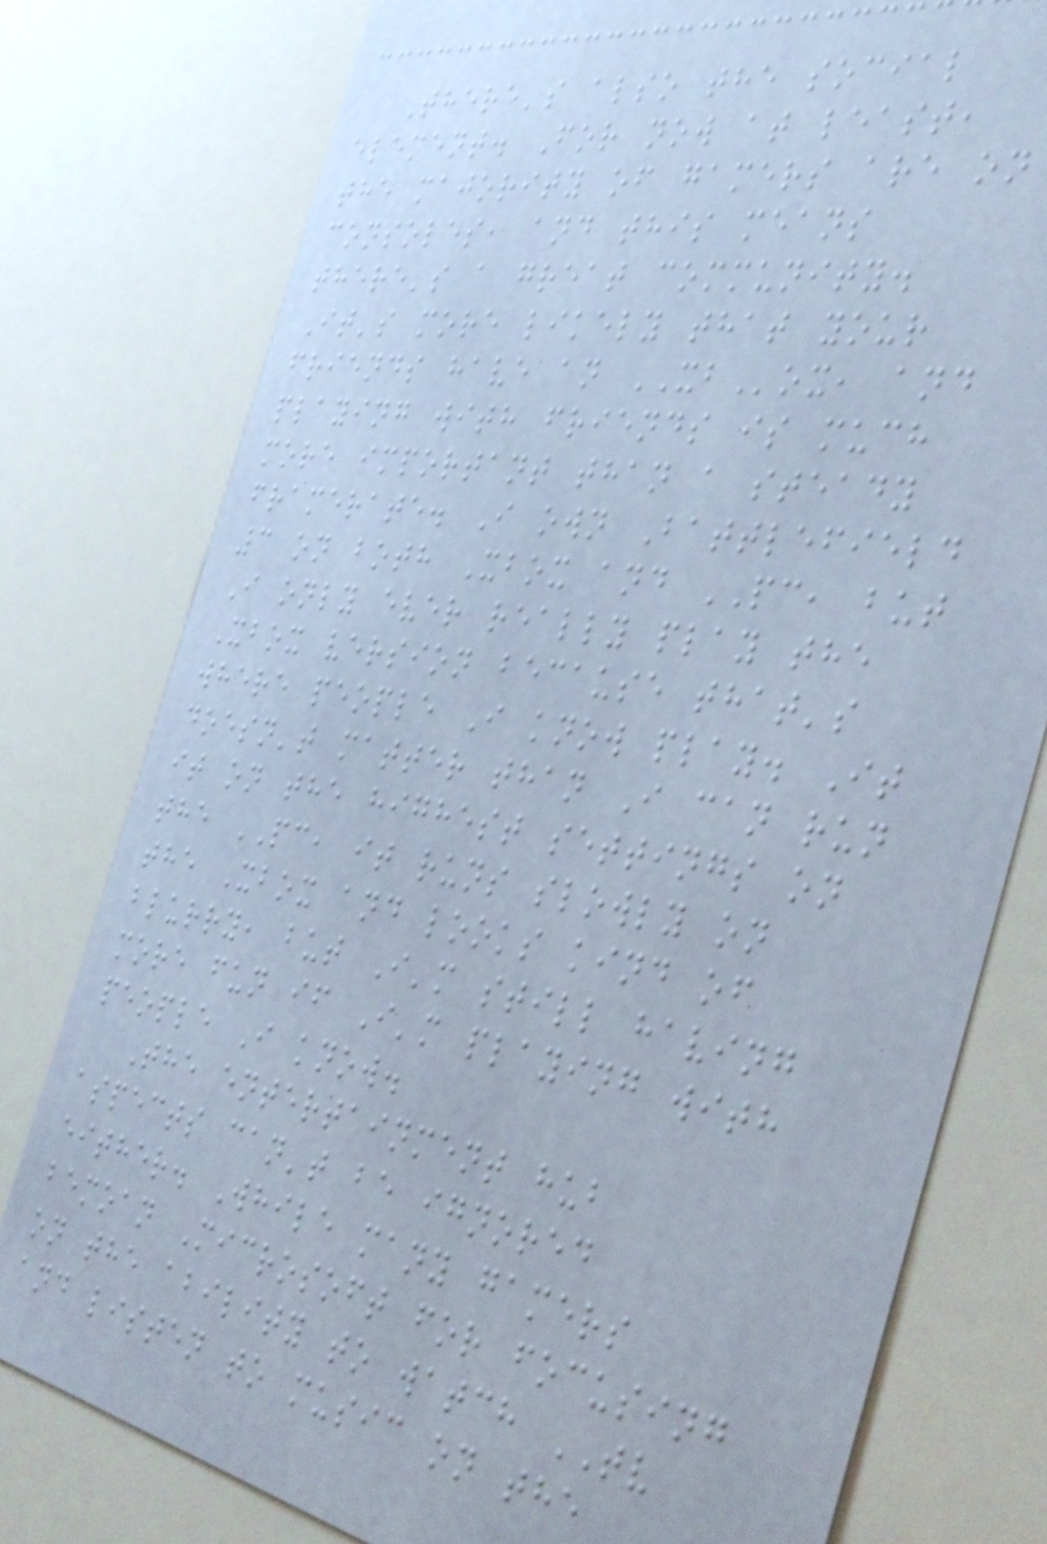There's also the social
element. For now at least,
the majority of gamers are on
consoles, and this means
there's a great community.
It's more likely that your
friends have an XBox, and
playing with friends is much
more important than a steady
framerate. I own Battlefield
3 on both Xbox and PC, but
I only ever really play the
Xbox version because that's
where people I know play. It
doesn't matter than I can run
it on the highest settings on
the PC, it runs slowly on
the Xbox and looks kind of
blurry, but I'm still having
more fun if I'm playing with
people I know.
The entertainment hub
aspects can't be ignored
either. While many gamers
bemoan Microsoft for focusing
on the ability to watch TV
and listen to music on the
